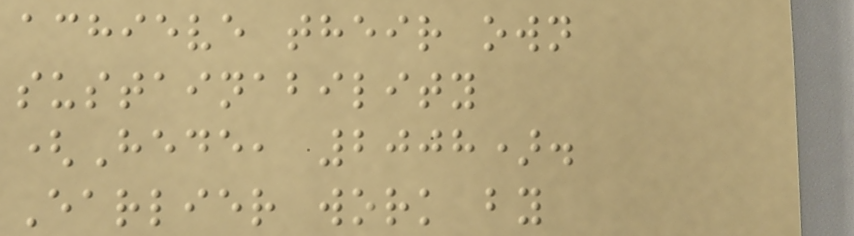achieve their own
sustainability
(Hede, 2008).
Earlier work by
